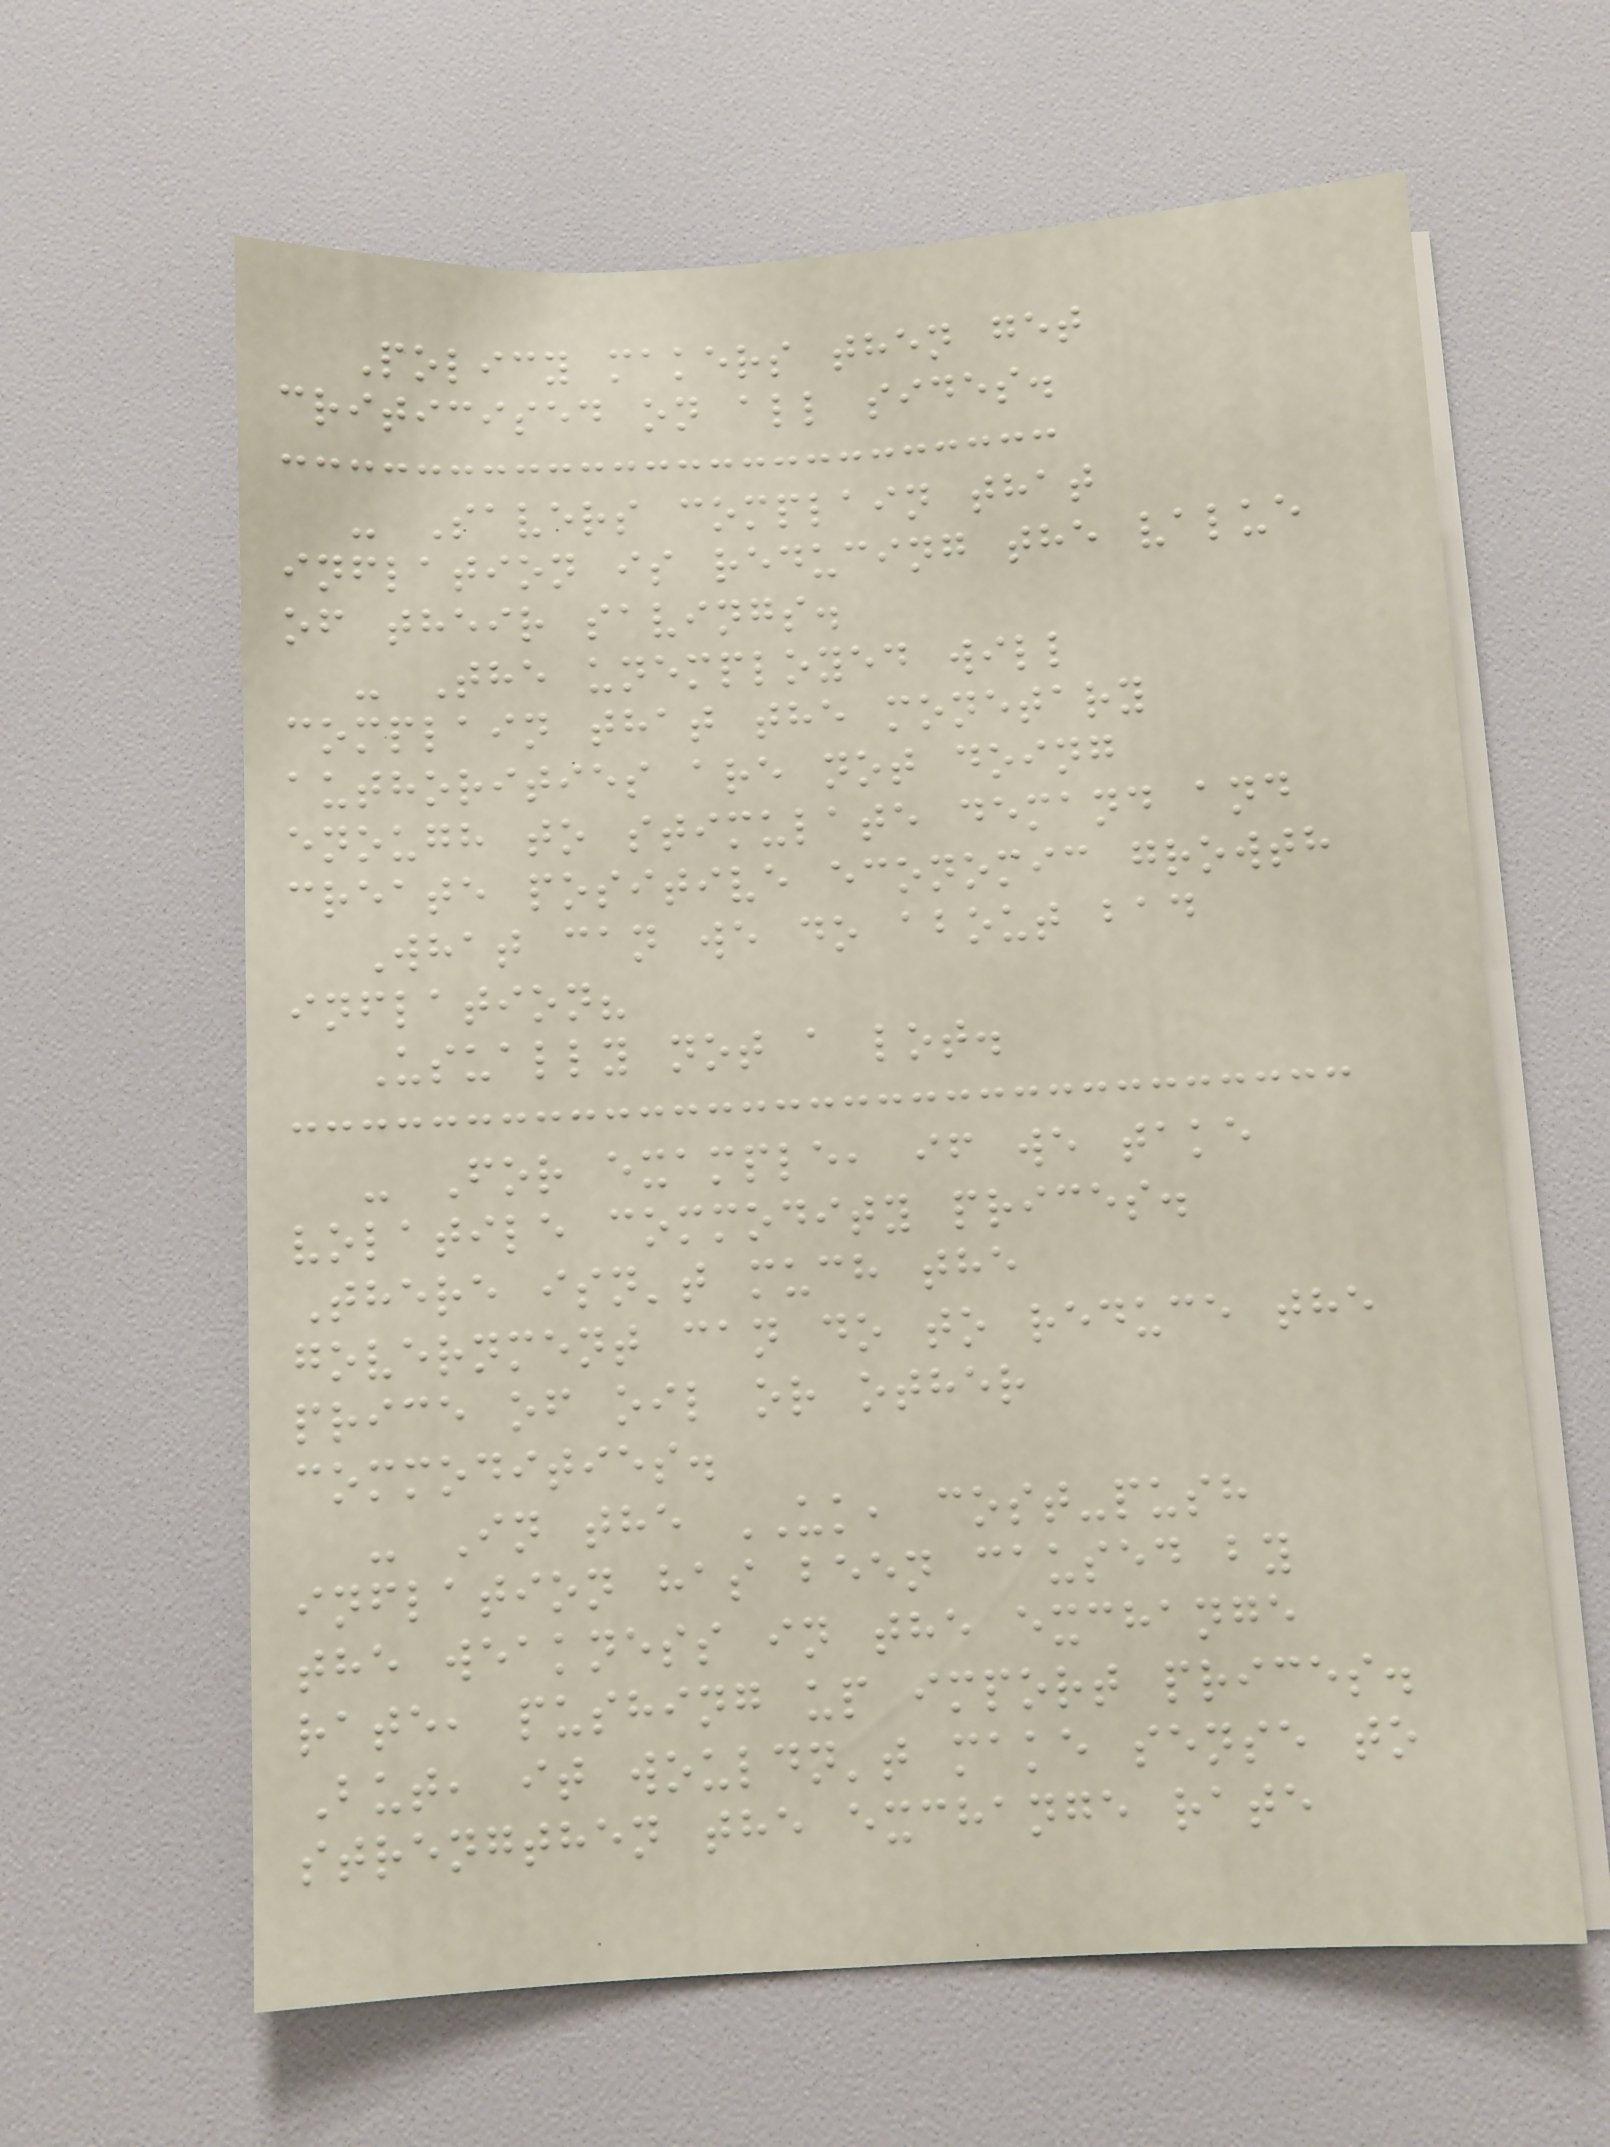Policy makers then get
criticised on all sides.
- Savers complain that
inflation is reducing the value
of their savings.
- The unemployed will
complain that the monetary
authorities are not doing
enough to stimulate demand and
create positive economic growth
What can we do about bad
inflation?
Usually not a lot.
- For example, if we take
volatile commodity prices.
There isn't much the
government can do to reduce the
price of oil or other
commodities.
- In the UK, cost-push
inflation has been caused by
the weakness in the exchange
rate, pushing up import prices.
But, it wouldn't make sense to
strengthen the exchange rate
